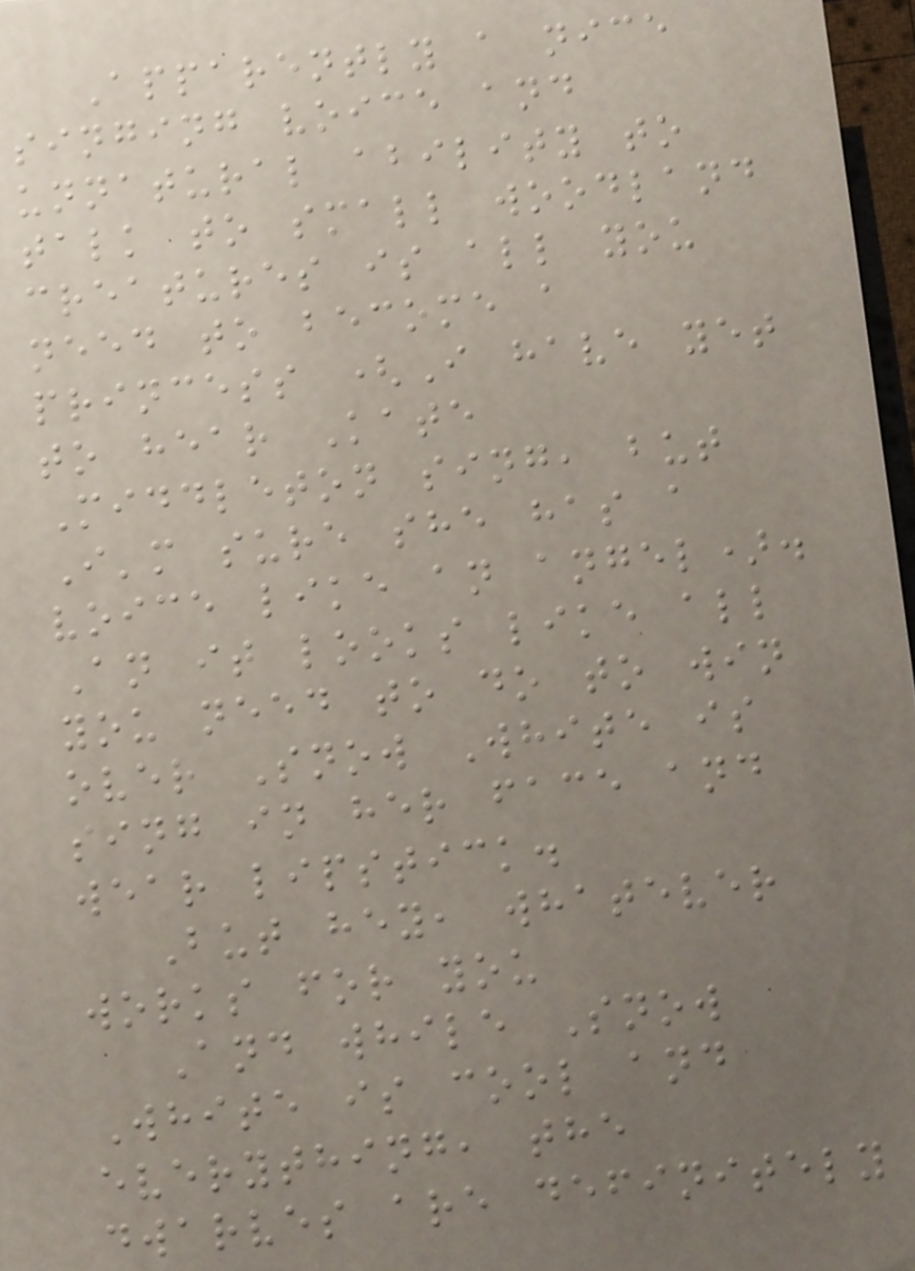Apparently a nice
singing voice and
unnatural ability to
talk to small woodland
creatures is all you
need to become a
princess (I have yet
to hear Kate
Middleton sing, but
I'm sure she has a
voice like an angel).
An it looks like all
you need to do to win
over Snow White is
sing in her face and
wear lipstick.
But hey, whatever
works for you
And while Snow
White is cool and
everything, the
dwarves are definitely
